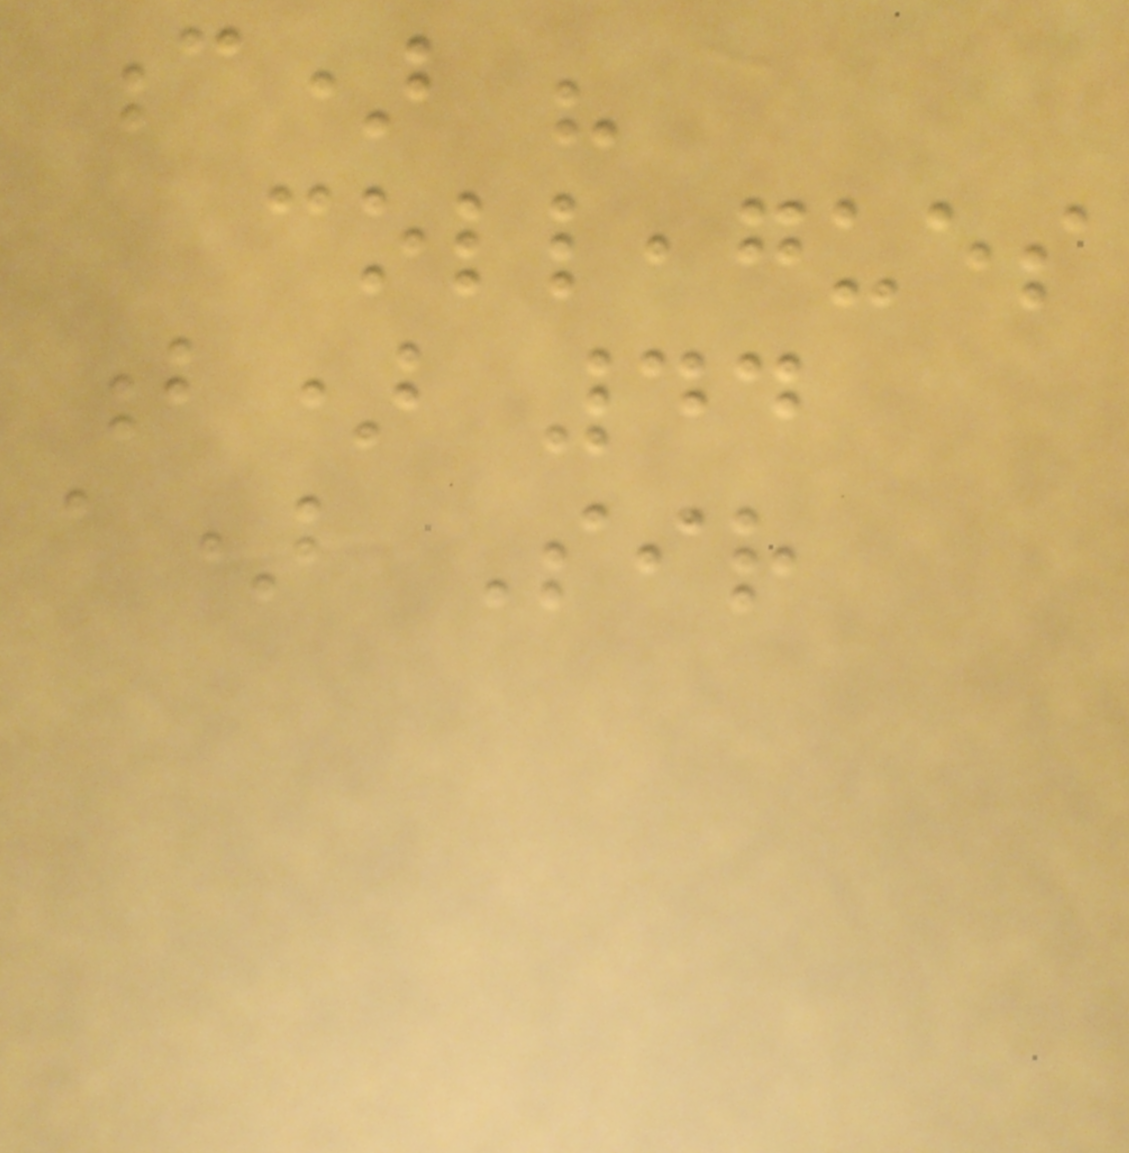c) his
colleagues
b) 44
a) Sir
